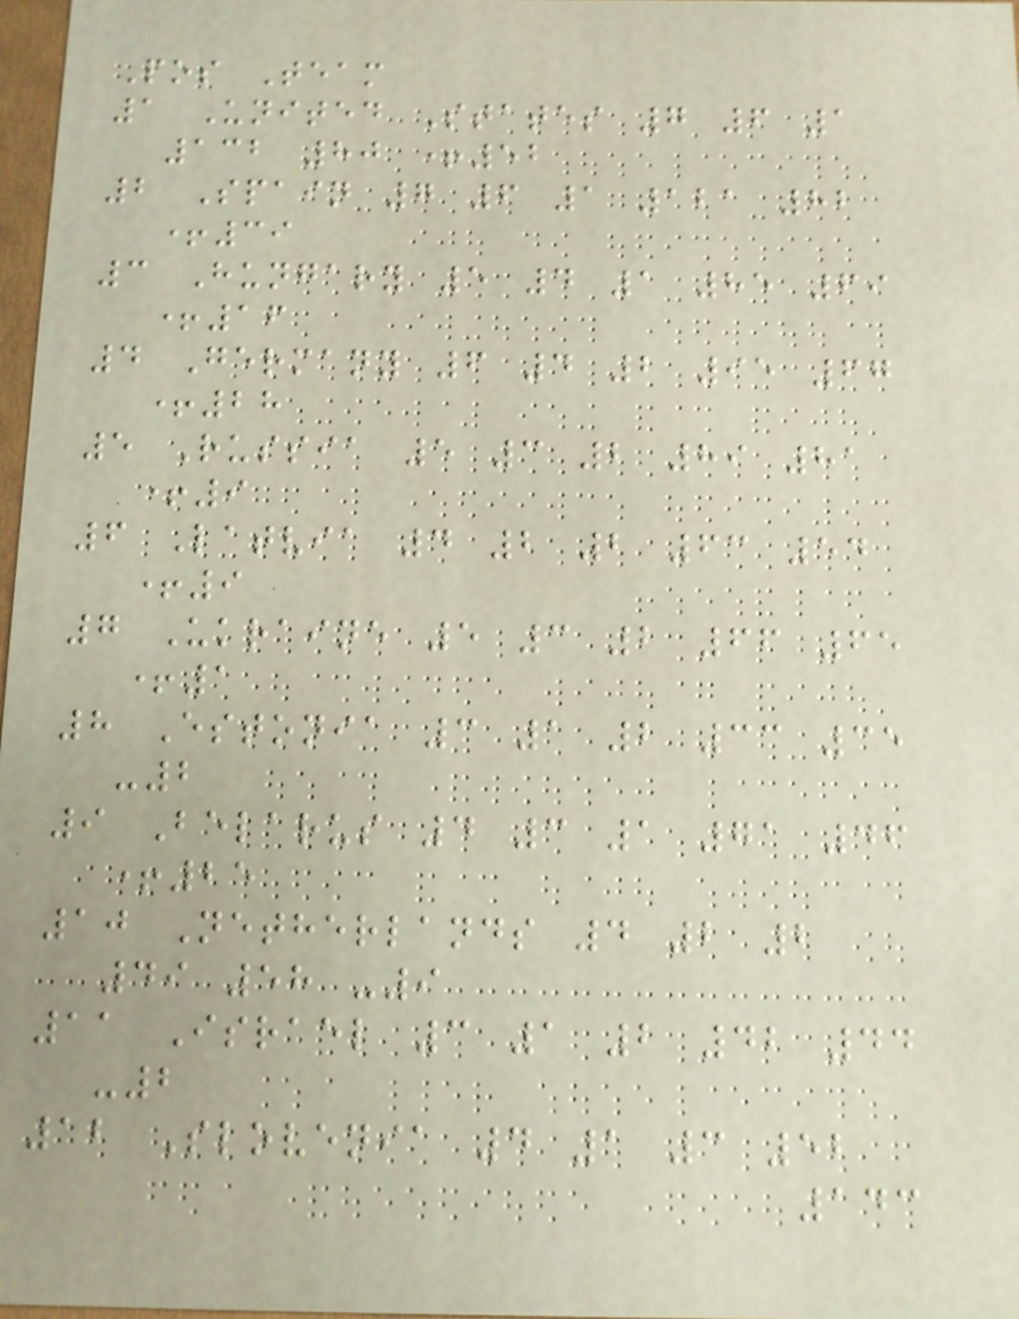Pos Team
1 United States 7 6 1
132 80 +52
2 Spain 7 6 1 121 82
+39
3 Hungary 5 4 1 85 69
+16
4 Germany 6 4 2 95 67
+28
5 Russia 5 3 2 89 81
+9
6 Latvia 4 2 2 63 54
+9
7 Ukraine 5 3 2 66 65
+1
8 Estonia 3 1 2 33 35
-2
9 Belarus 4 3 1 71 46
+25
10 Netherlands 4 2 2
49 58 -9
11 Israel 3 1 2 42 44
-2
12 Slovenia 4 1 3 52
143
